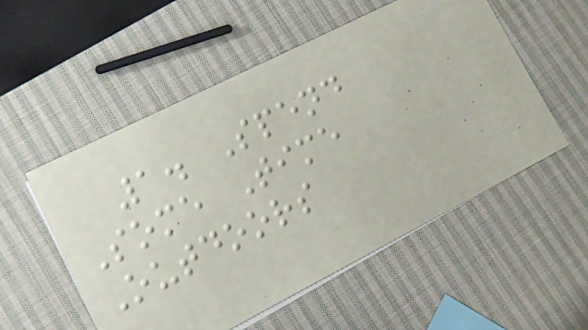1. Spend
Some Time
Outdoors
